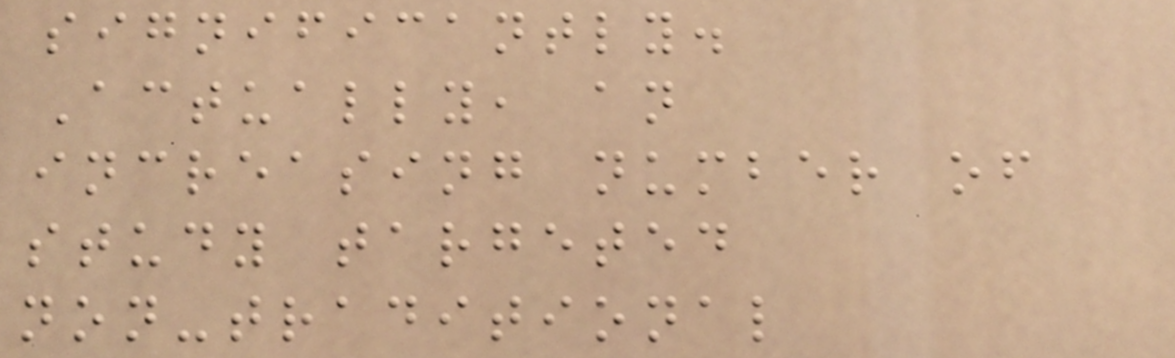significantly.
Actually, an
increasing number of
study targeted
non-traditional
